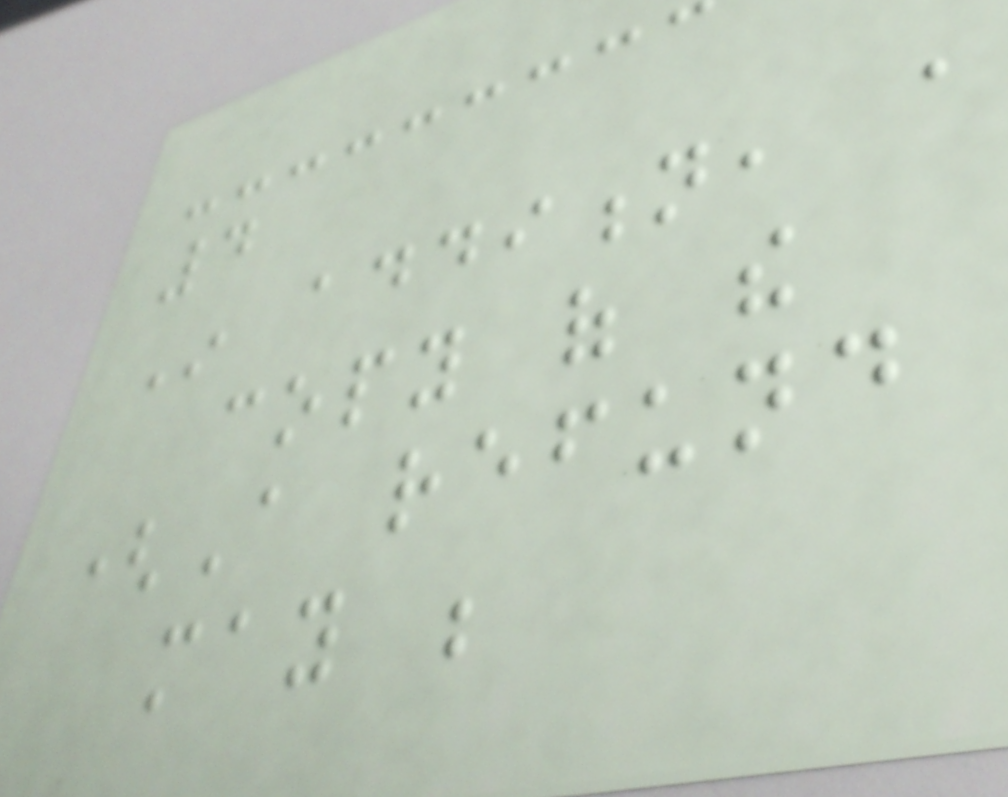4
In addition, a
copy of the
(A refund
may be
